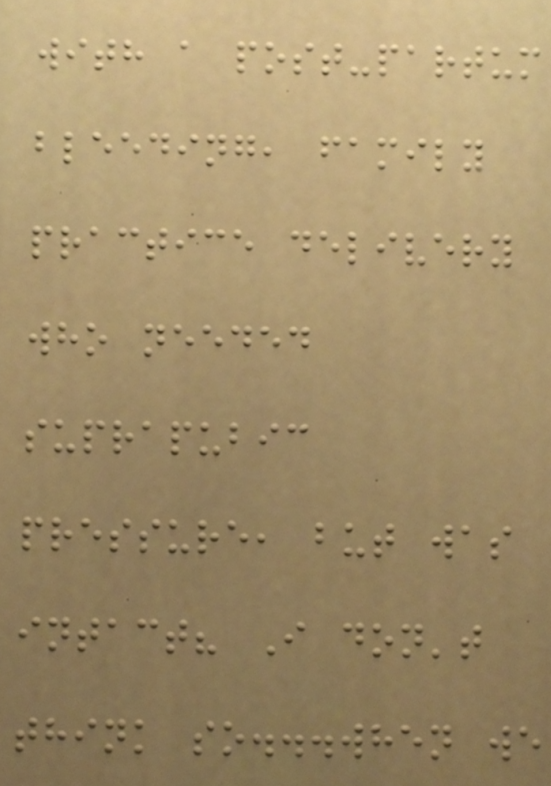with a post-partum
bleeding, family
practice delivery
who needed
suprapubic
pressure, but was
intact? I don't
think so...when we
